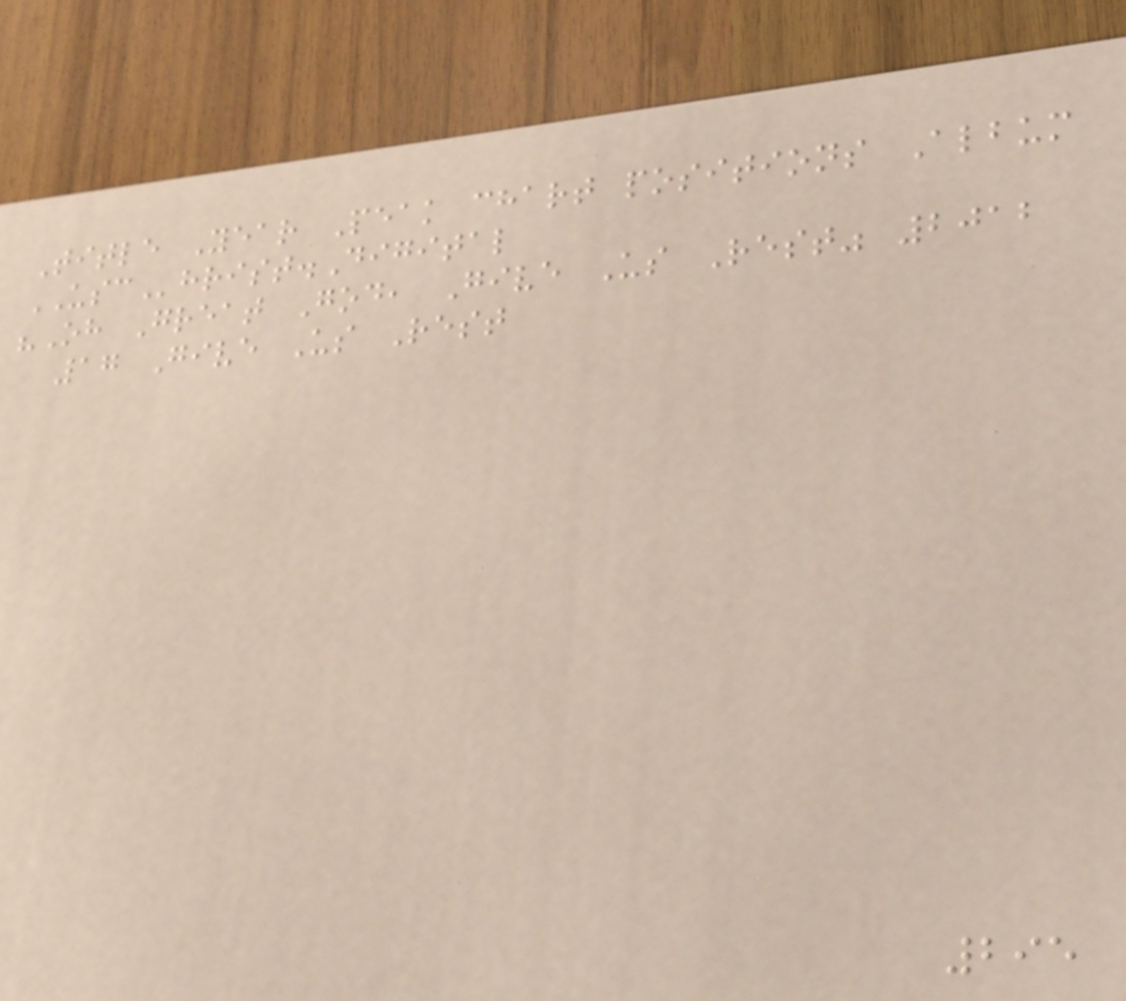Title Year Peak chart positions Album
USChrist.Digital
"Oh Great God, Give Us Rest" 2012
17 Give Us Rest
295
